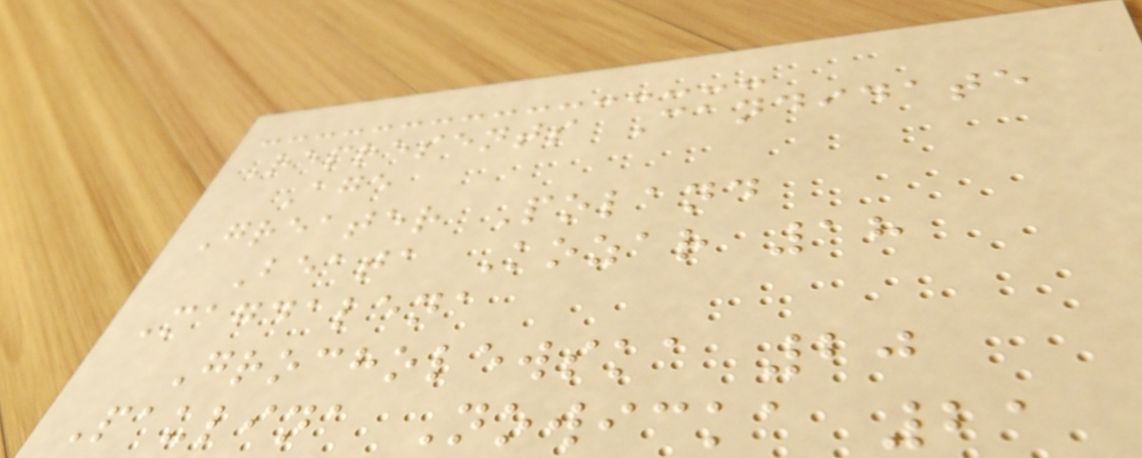Represents Candidate
Age
Greater Poland
Beata Kozar 18
Magdalena
Grocholewska 20
Paulina Nowicka 21
